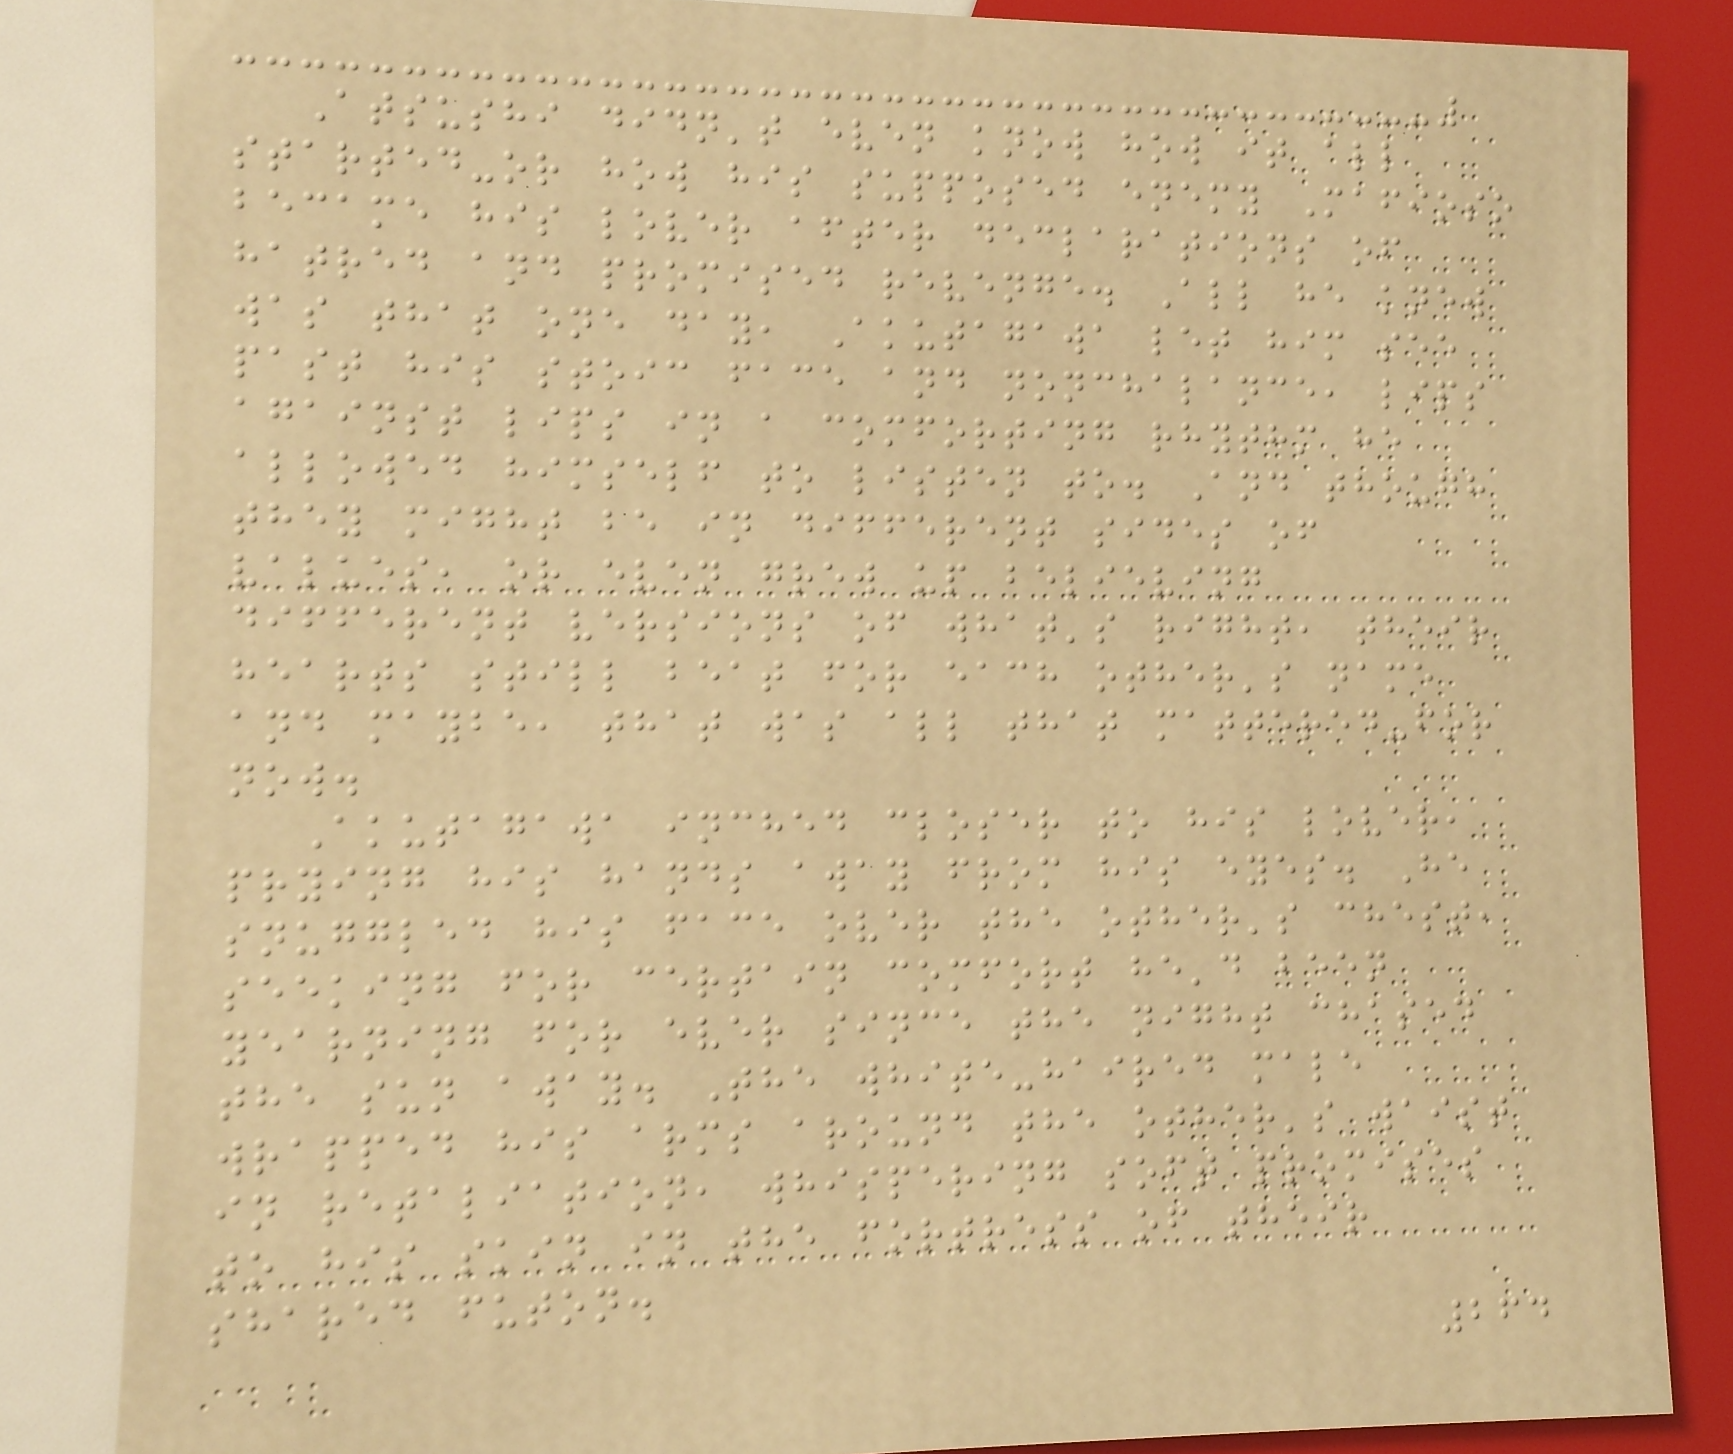Atsushi didn't even know how it all
started-or how his supposed enemy Mafioso
became his lover after declarations of
hatred and promised revenge. All he knew
was that one day, Akutagawa let him see
past his stoic face and nonchalance, lips
against lips in a comforting rhythm he
allowed himself to listen to. And though
they might be in different sides of
values, or even grew up believing
different versions of what's right, their
hearts still beat for each other's name
and maybe, that was all that mattered-for
now.
Akutagawa inched closer to his lover,
prying his hands away from his eyes. He
snuggled his face over the other's chest,
seeking for certain comfort he'd been
yearning for ever since the night chased
the sun away. The white-haired male
wrapped his arms around the other's waist
in retaliation, whispering soft promises
to his skin in the fortress of their
shared futon.
264
